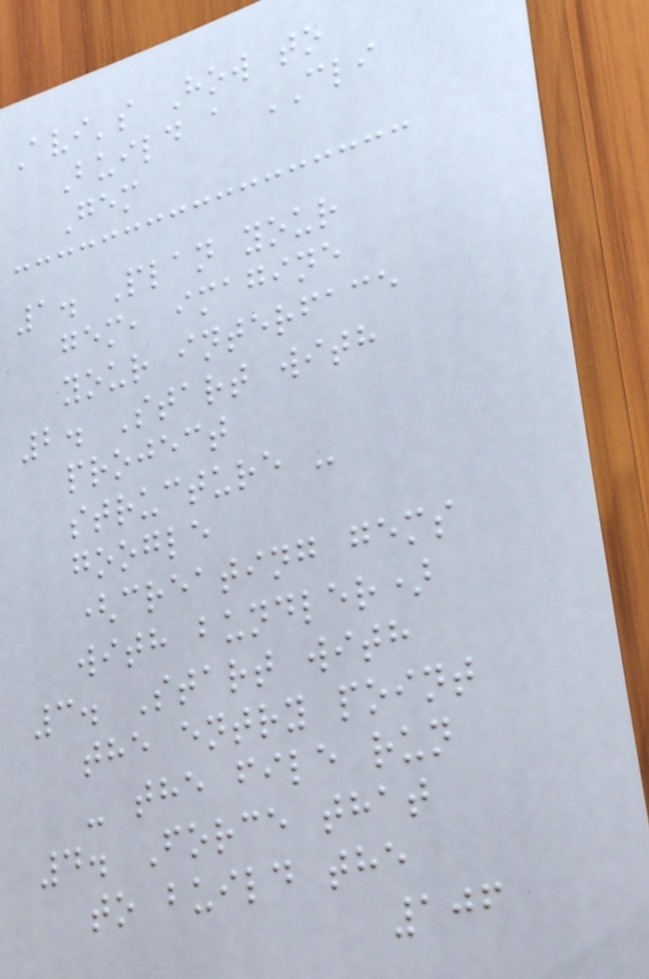Avi's How to
Build a CLI
Gem
1. Plan your
gem, imagine
your interface
2. Start with
project
structure -
google
(creating gems
with bundler)
3. Start with
the entry point
- the file run
4. Force that
to build the
106
